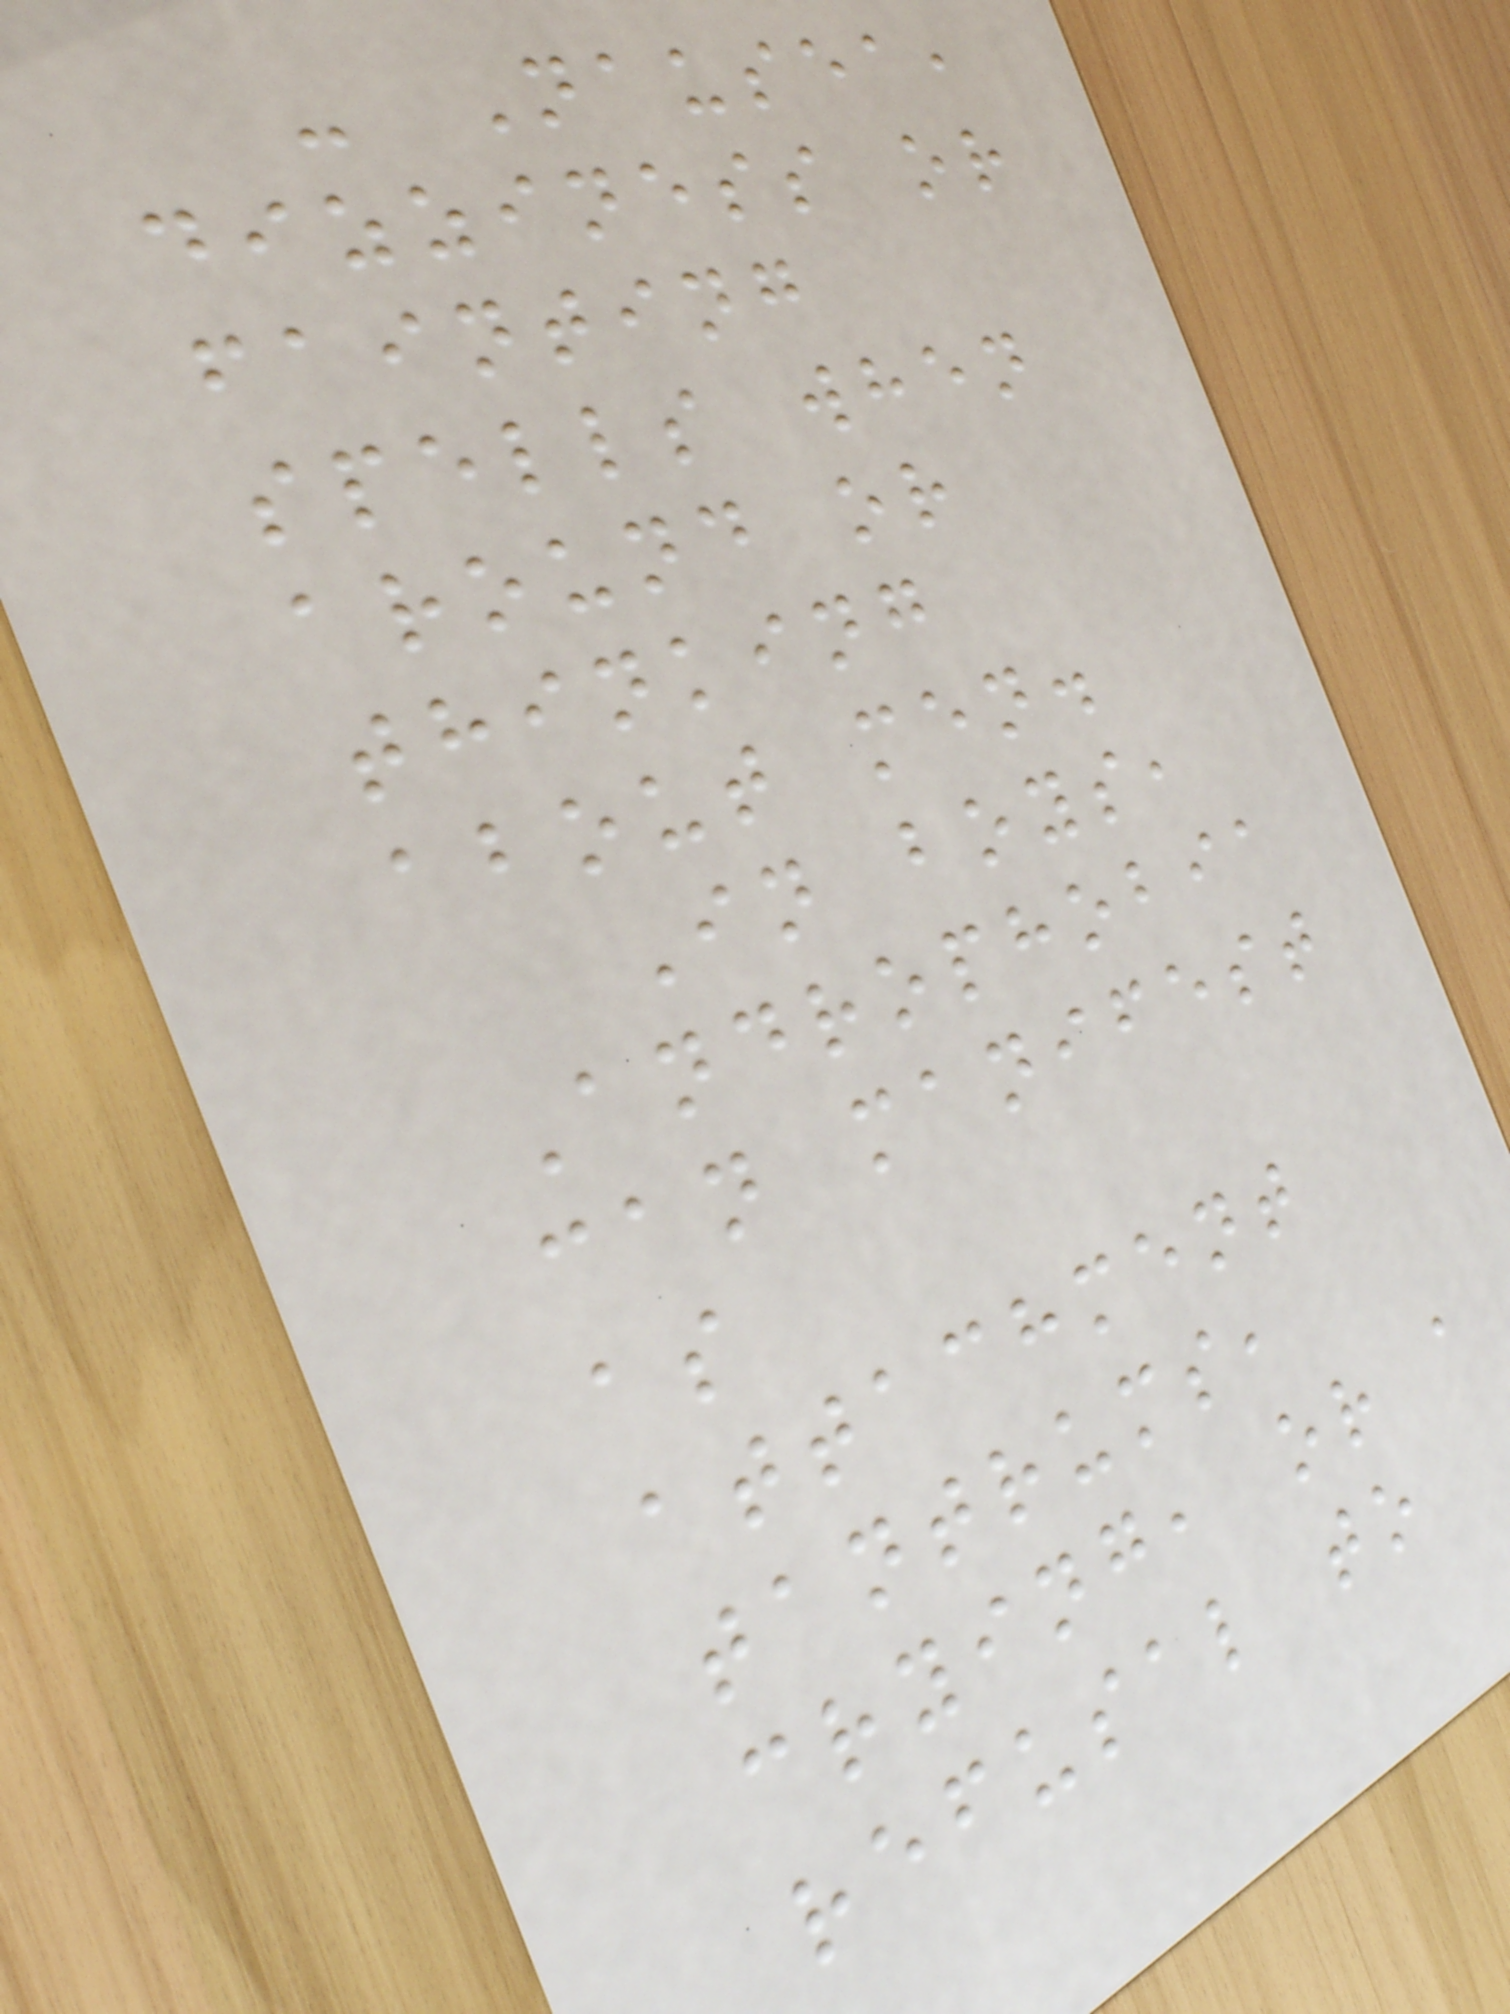- Nausea,
dizziness or
fainting
spells when
around or
thinking
about men.
In boys,
Androphobia
can manifest
as
attachment
tantrums,
crying, or a
refusal to
